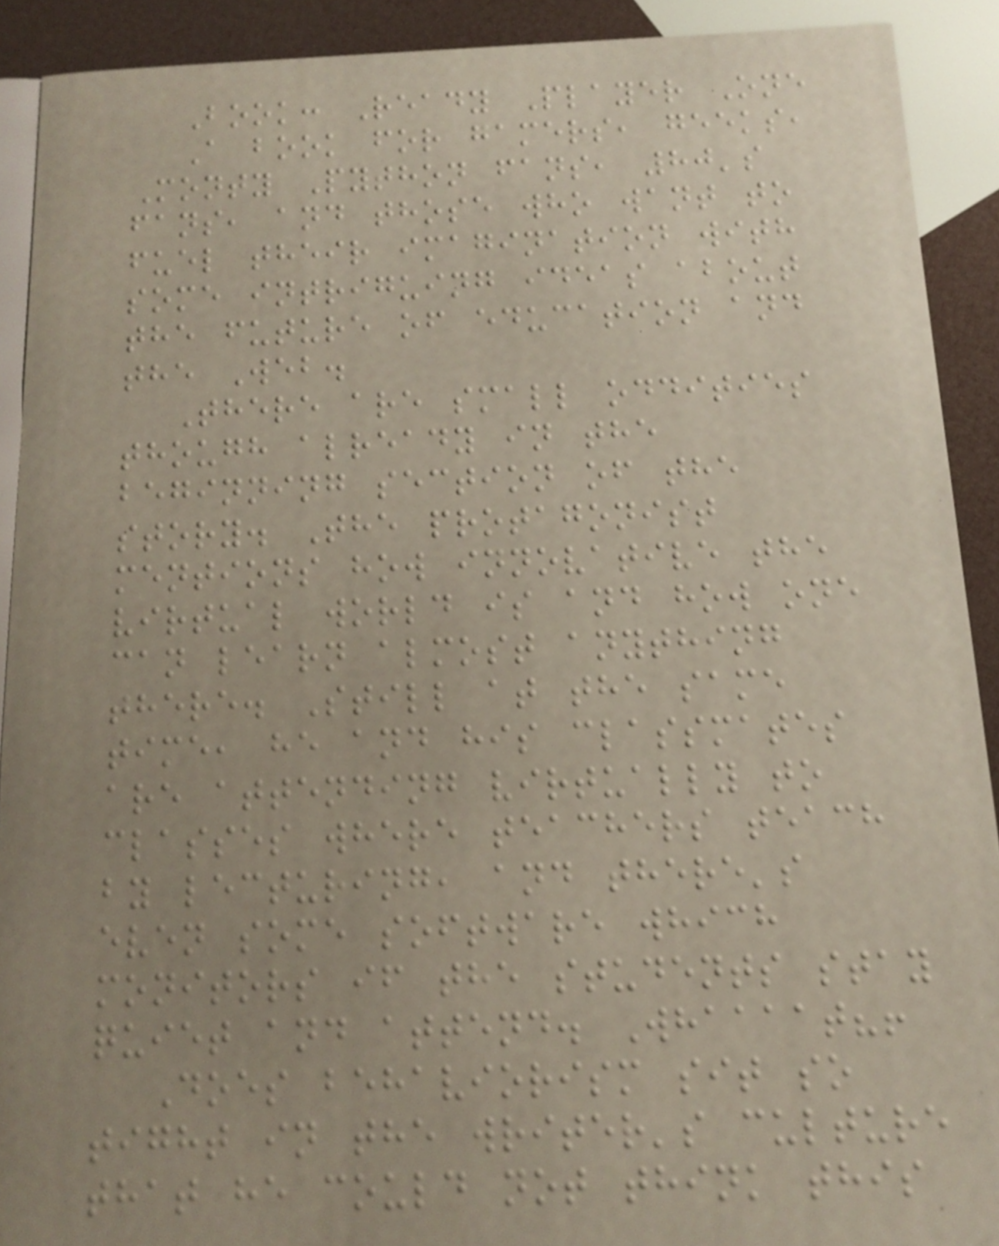Book: Ready Player One
A book for gamers, geeks,
Monty Python fans, 80's
fans, and those who want to
fuel their imagination with
some intriguing ideas about
the future of education and
the Web.
There are small oddities
though already in the
beginning section of the
story. The protagonist
mentions how innovative the
virtual world is and how one
can learn almost anything
there. Still at the same
time, he and his classmates
are attending virtually to
classes where teachers teach
by lecturing, and there's
even some software which
monitors if the students stay
quiet and attend. Whaaaat?!
Does behaviorism sit so
tight in the writer's culture
that he could not think this
